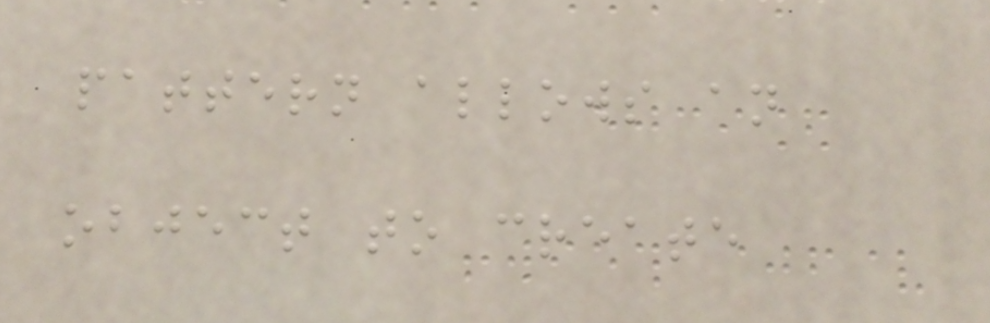pattern allows an
object to create
